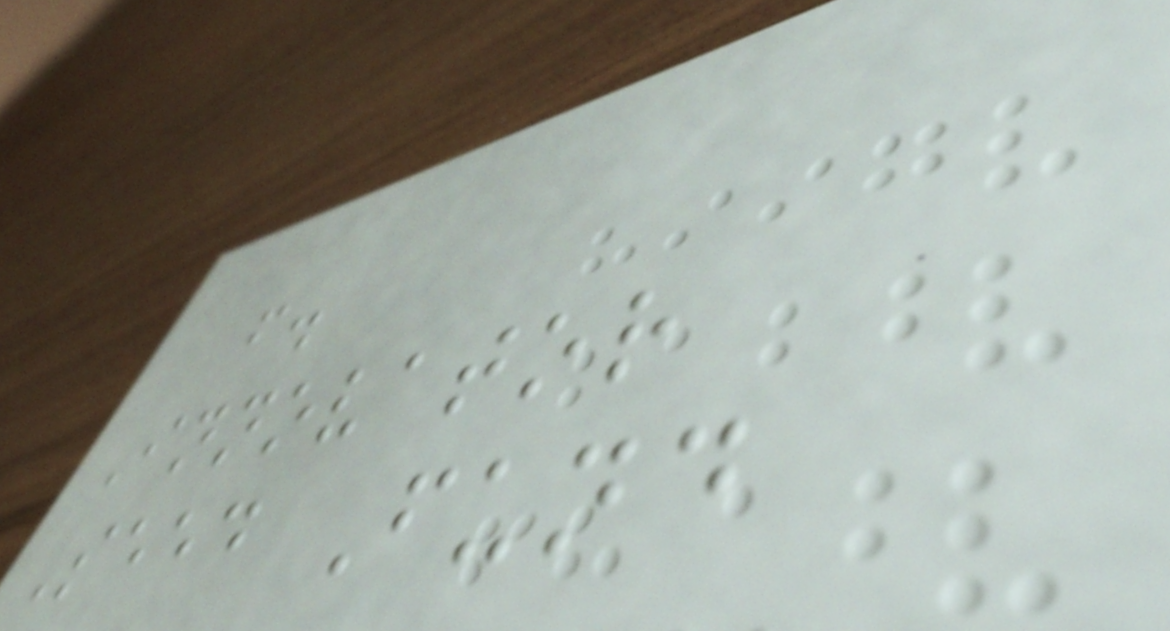f.
Innovator
Seed Fund
